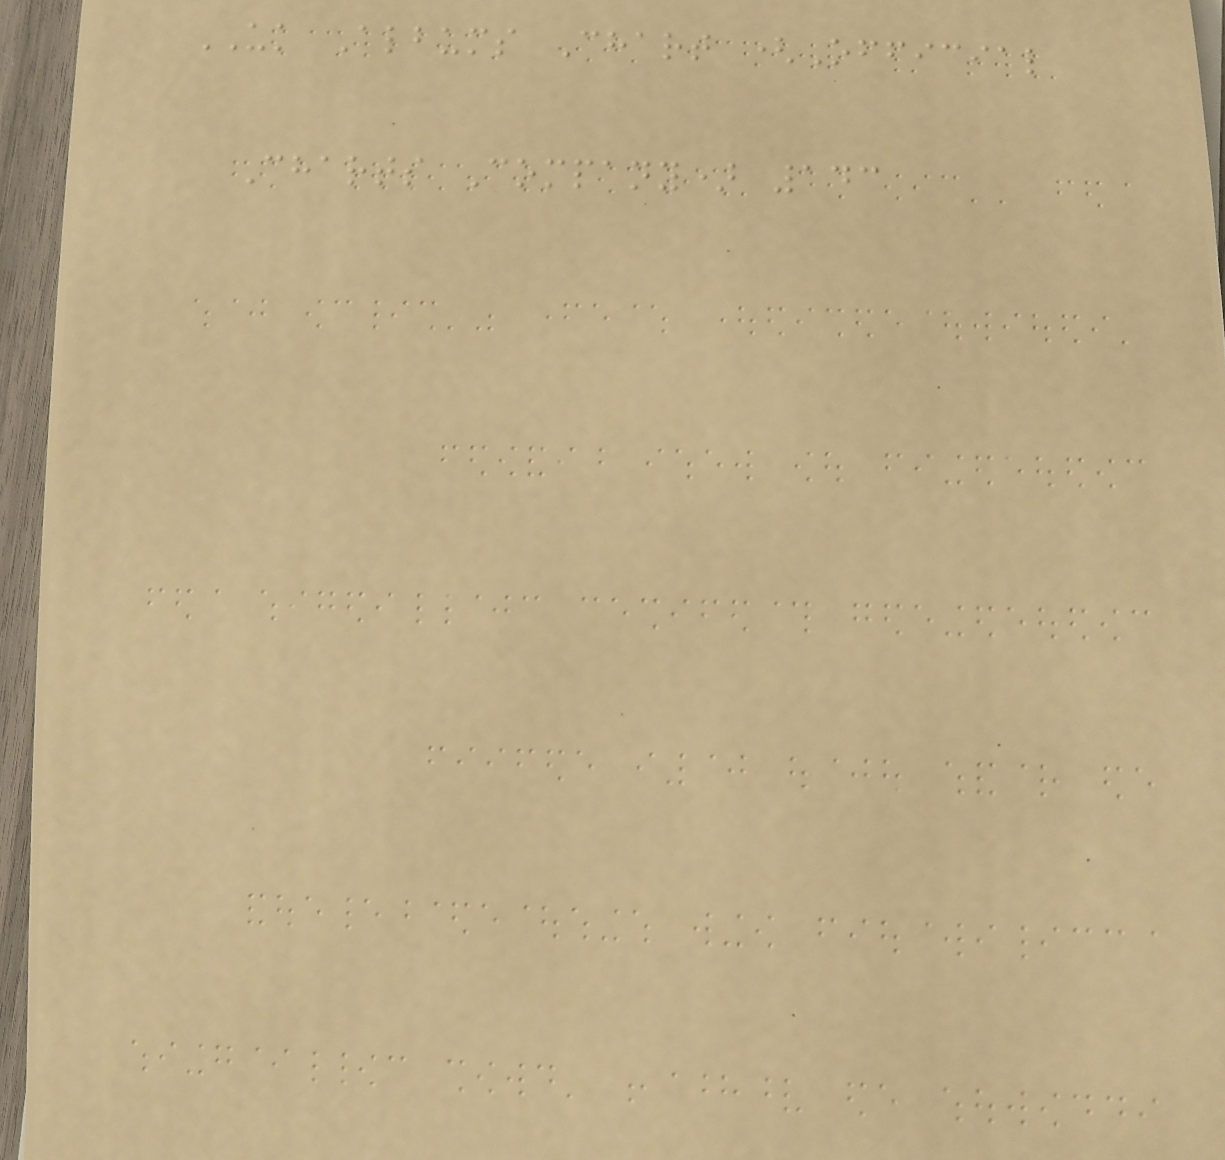UK Albums Chart (Official
Charts Company) 143
